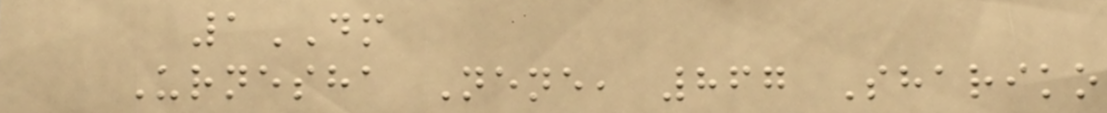1DM
Urnesha Nene, 867 Shariko
